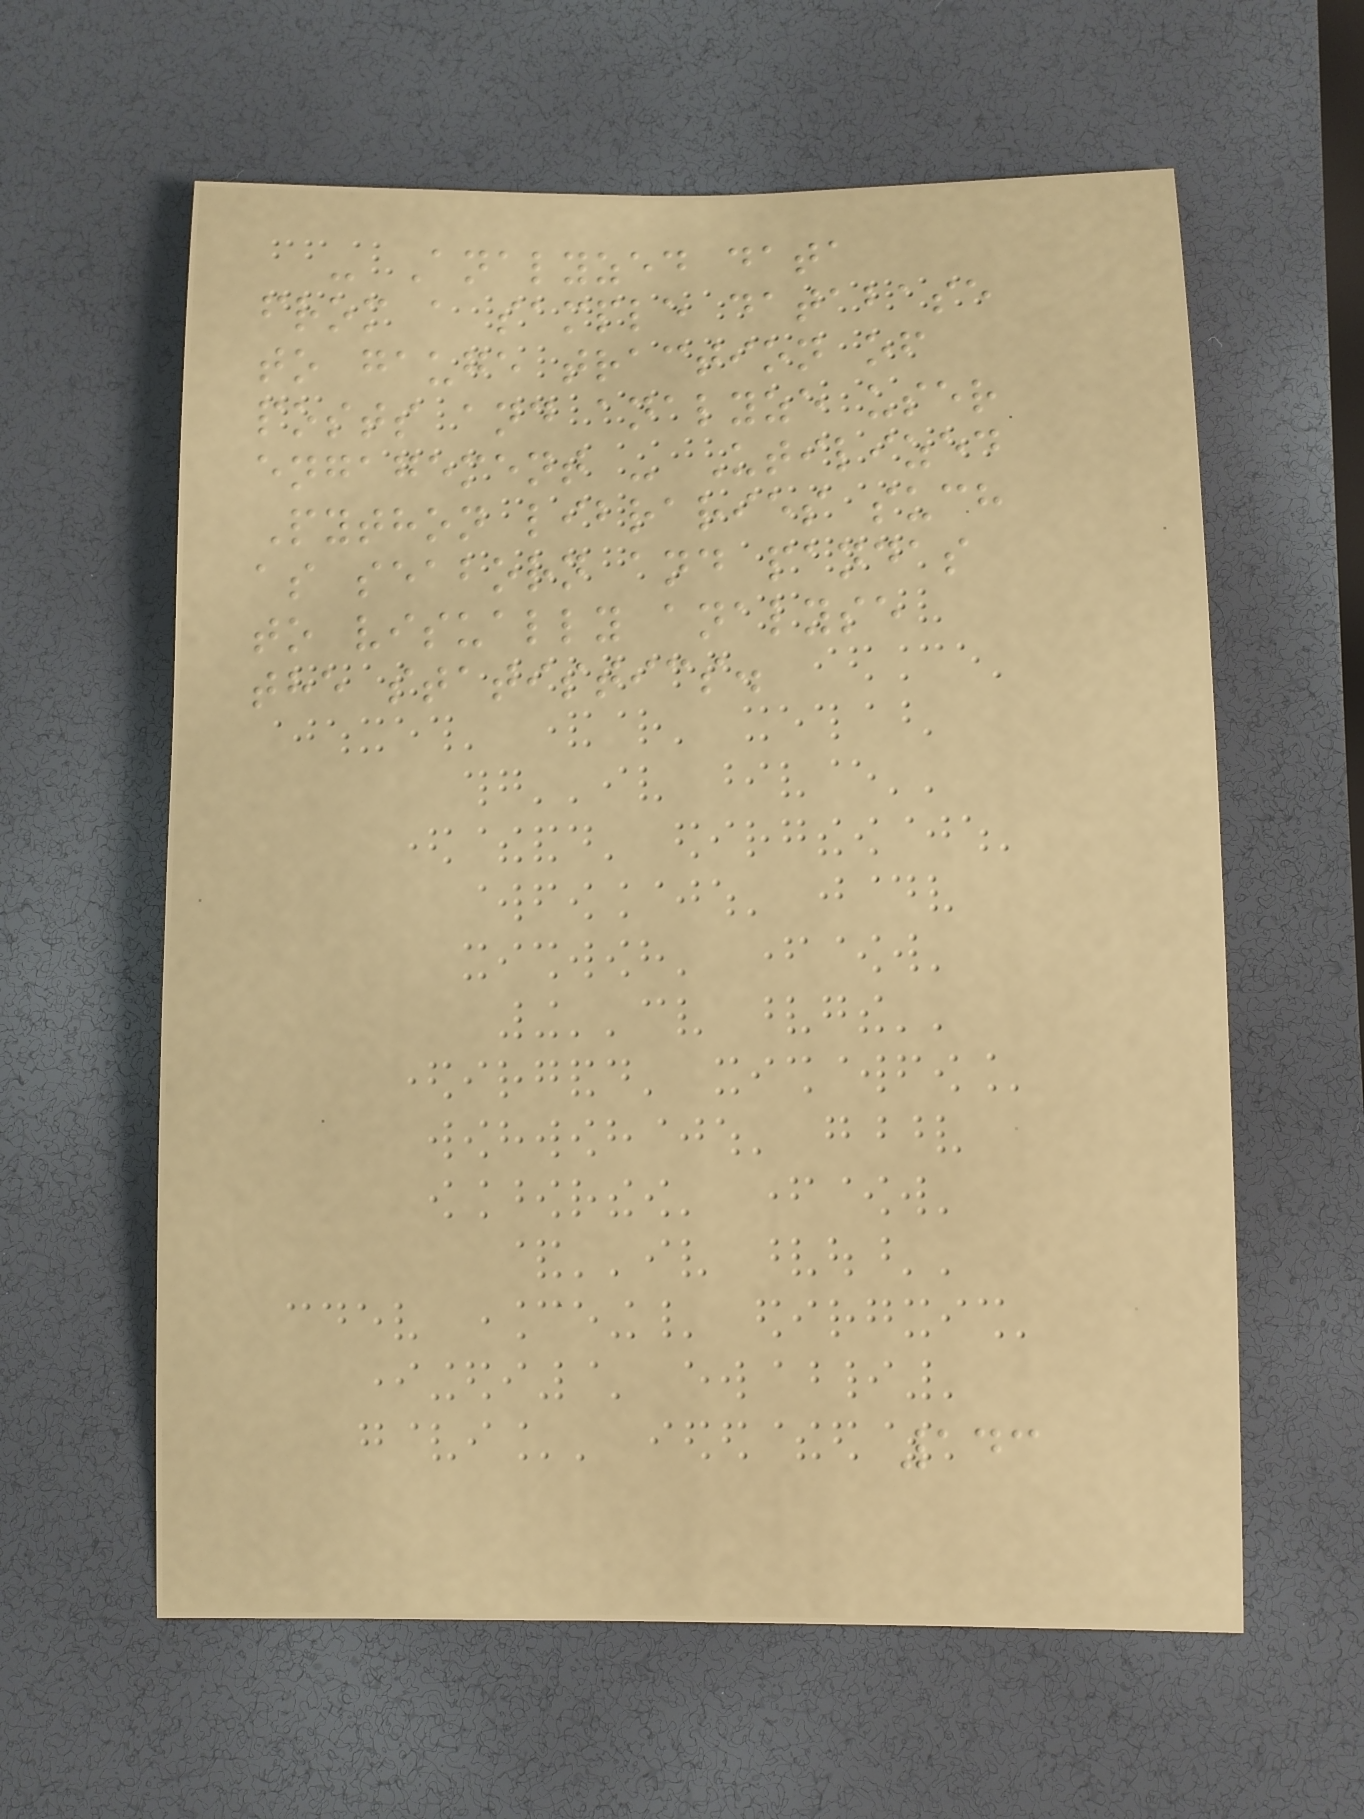- Analyzed data
from a sample database
to gauge traction of
posts and analyze user
engagement - Utilized
Python libraries such
as seaborn and pandas
to visually analyse
the statistics.
143
